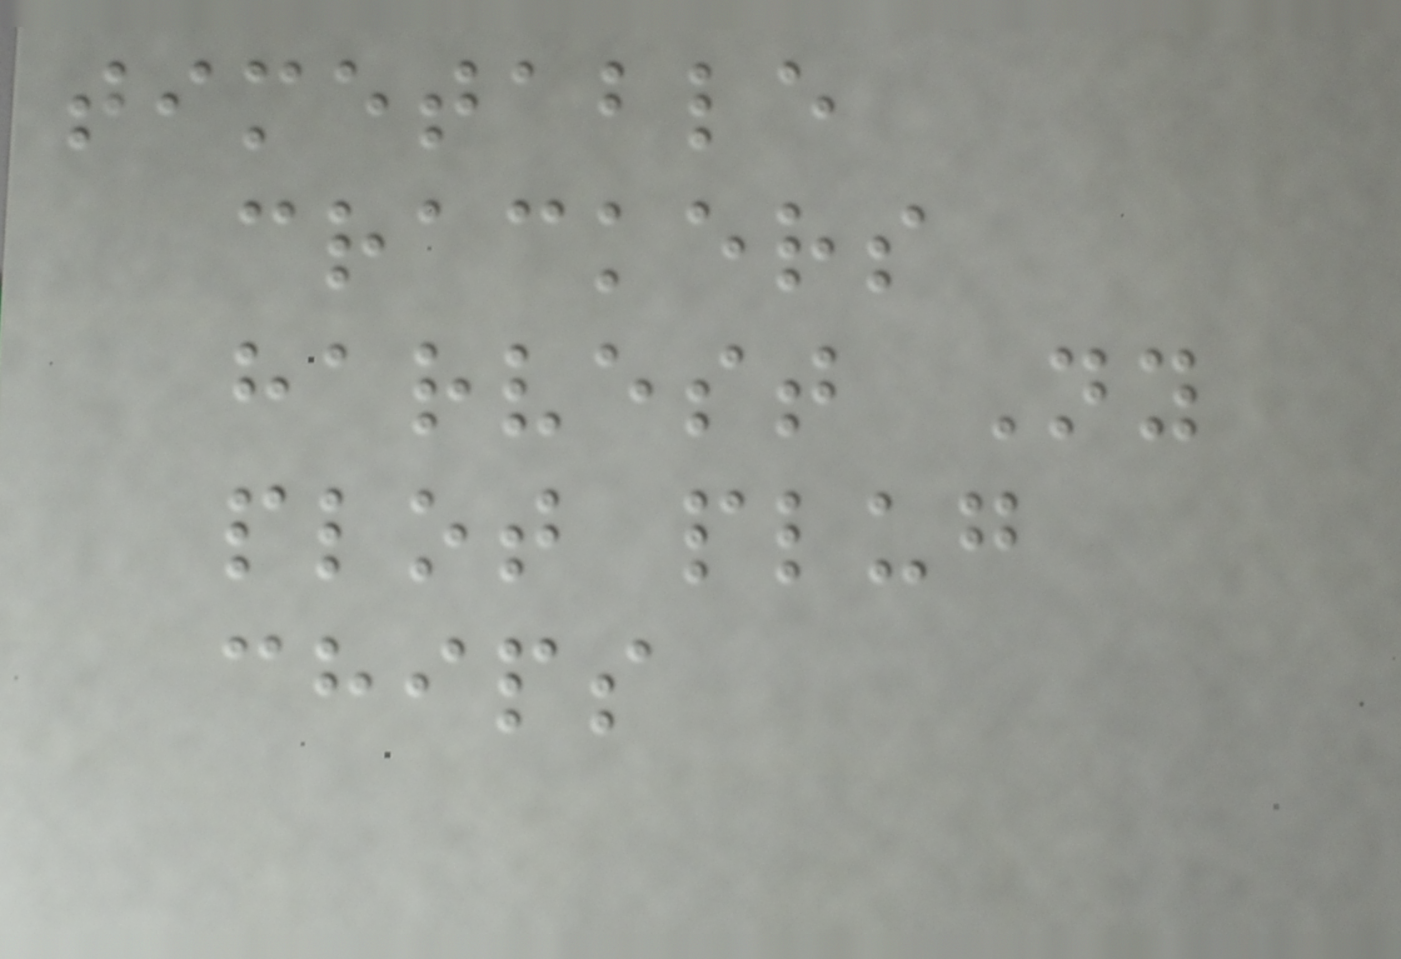timetable
crackers
harvest Ny
plot plug
chips
